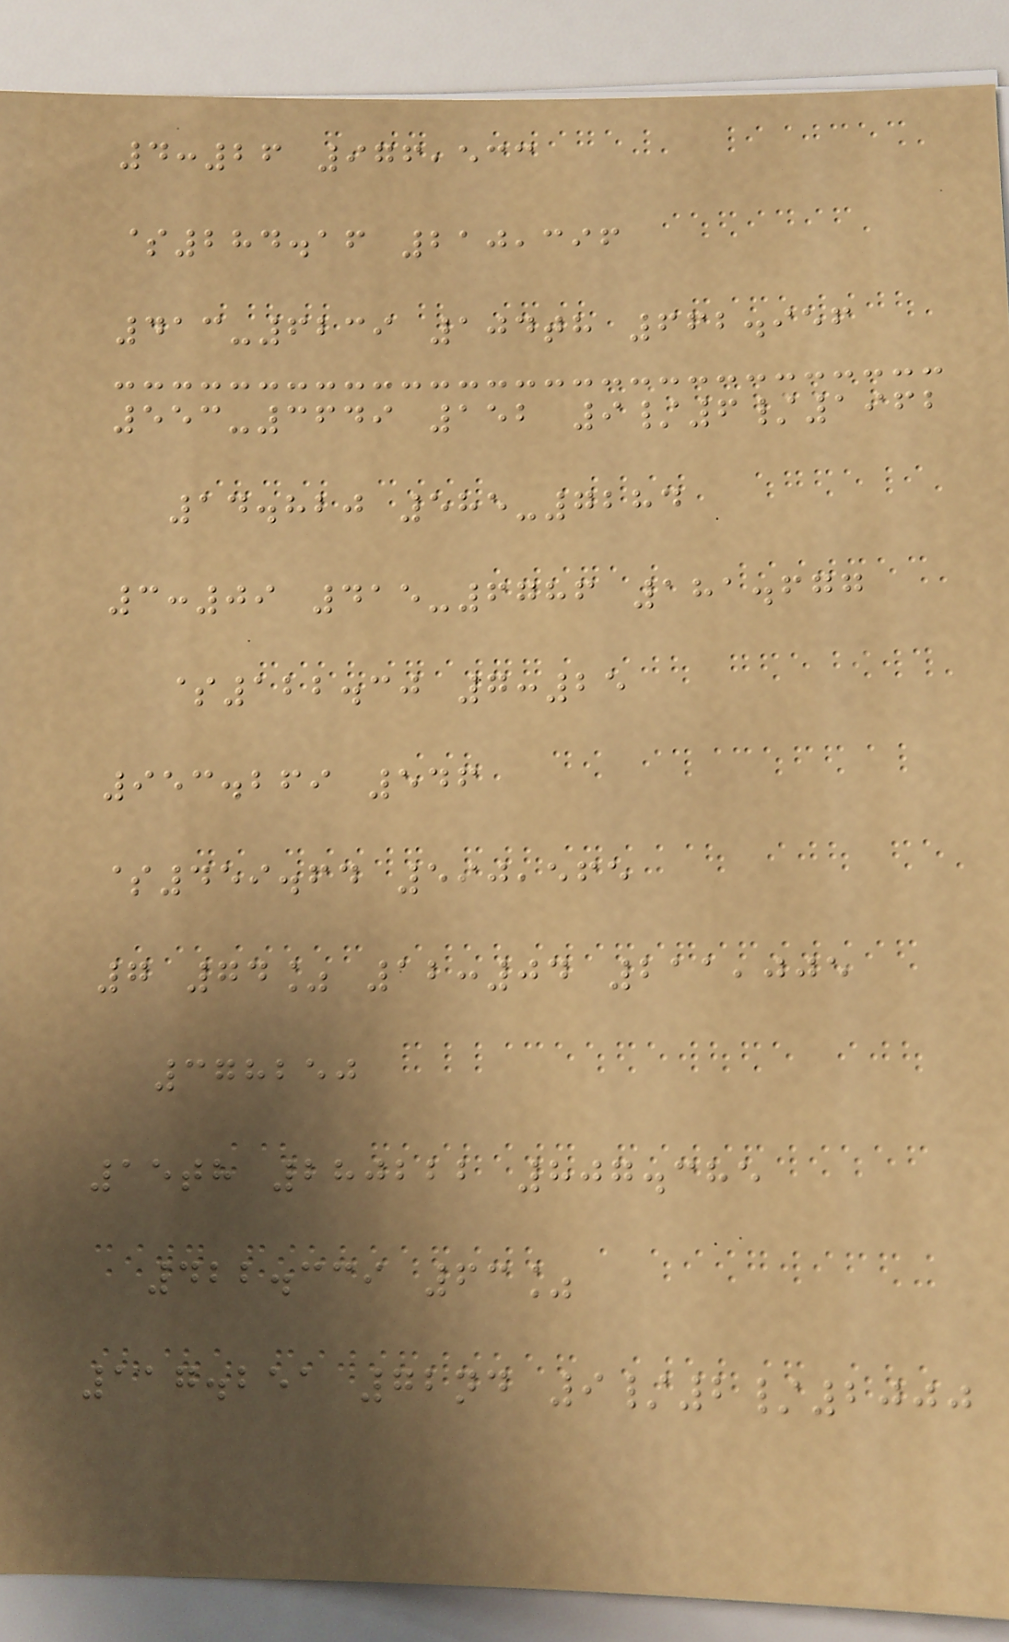4:26 976,533
$284.16 210,396
413-6239 104th 662.956
553-3649 152 9/6/1962
14.820 585-7284
3:09 415-6786 181.677
$122.30 7:25
953.269 546
$459.64 590,565
7 74% 12:04 211,005
378250
15th 280222 807.385
422.339 63%
117.251 72nd 9/2/2000
